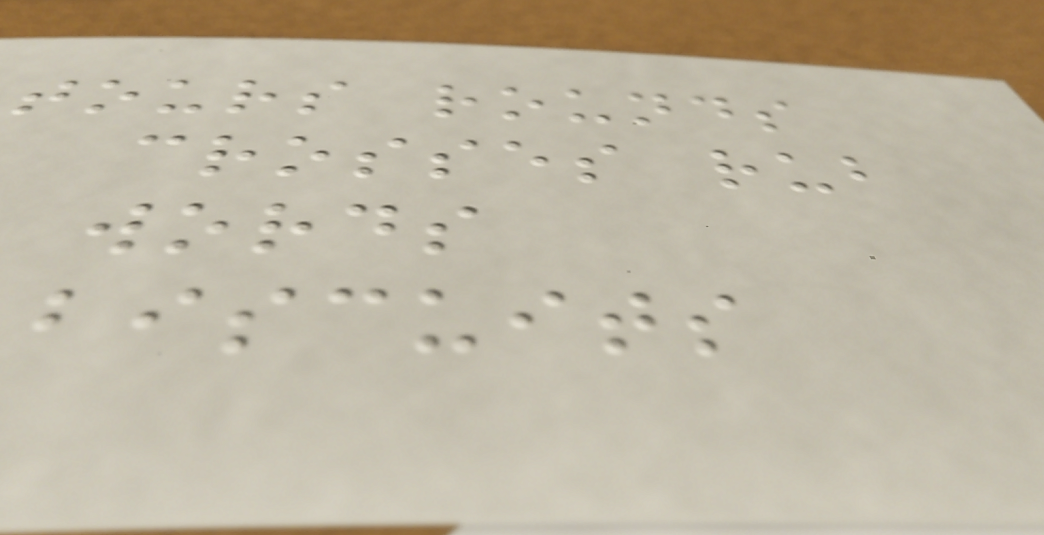tours rounds
crosses rub
words
biscuits
